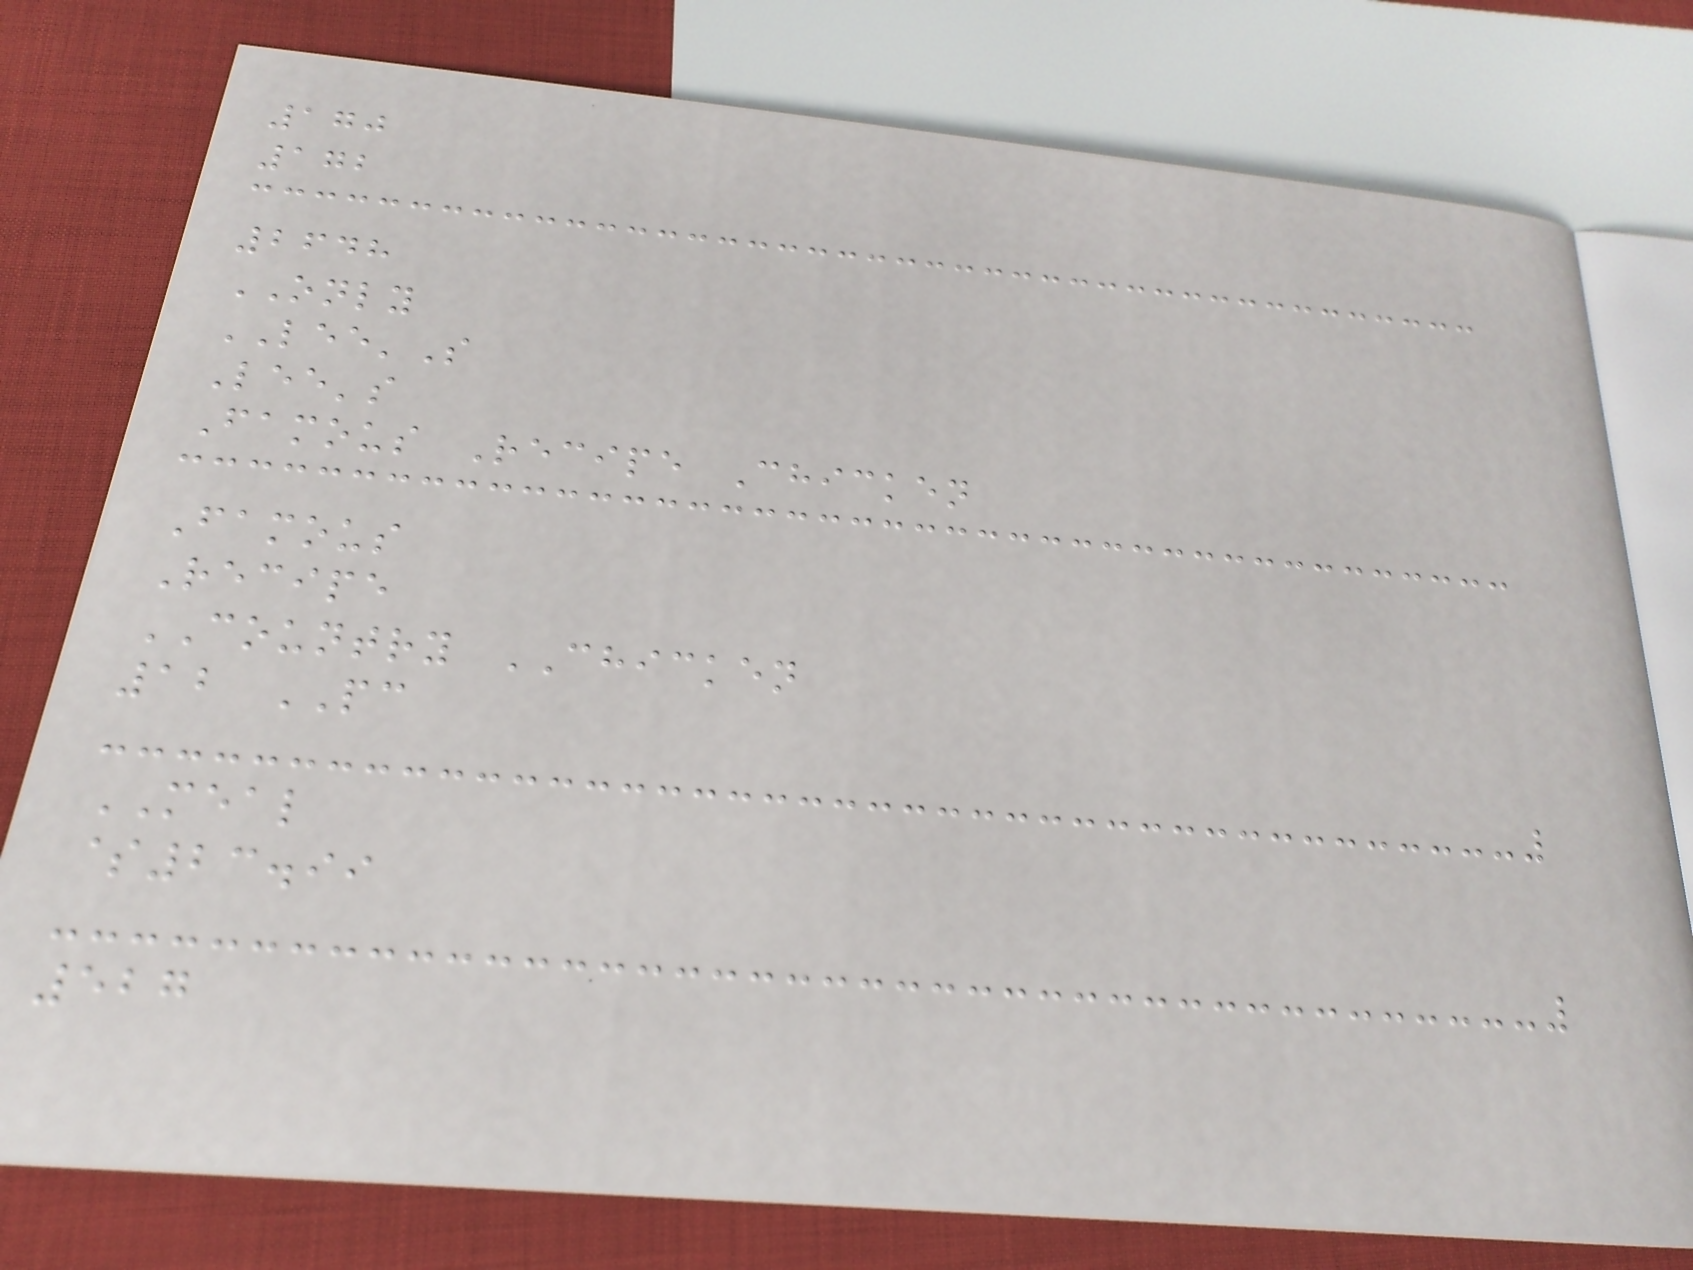170
172
2648
ONLY
LEE'S
Lee's
Famous Recipe Chicken
Famous
Recipe
COUNTRY CHICKEN
12 PC
MEAL
$23.99
527
